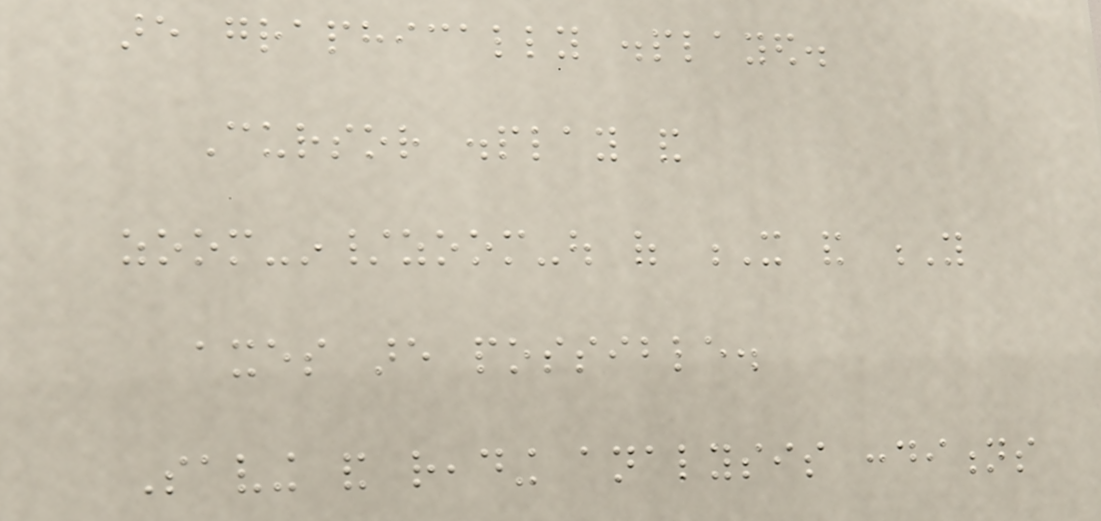are graphically displayed.
Cursor display and
zoom-in/zoom-out of X and Y
axes are possible.
Saving and reading analysis conditions
